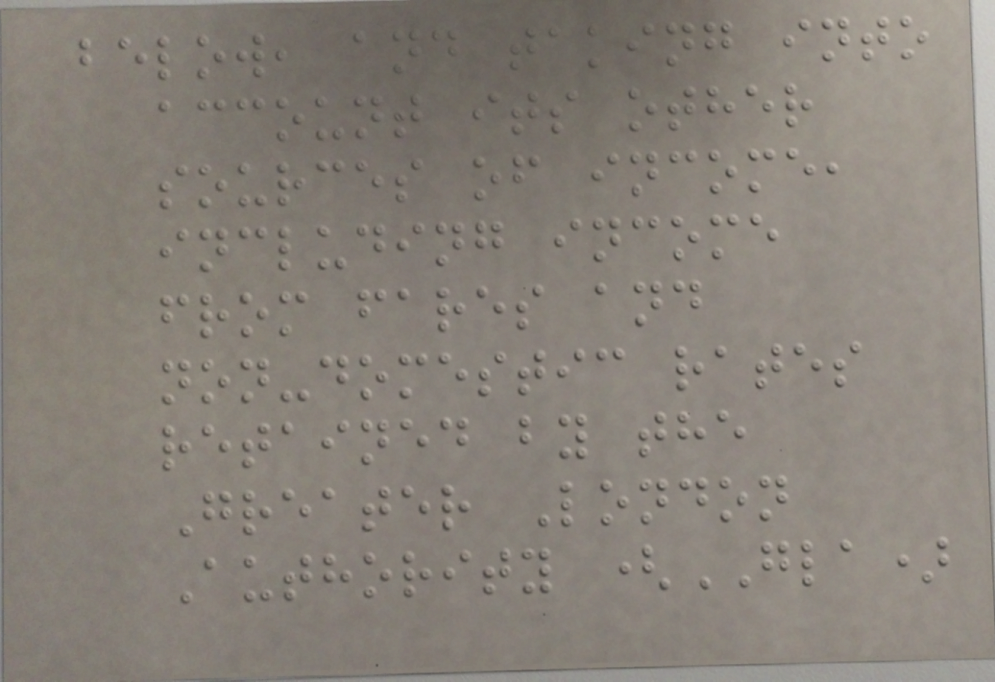below, and taking into
account its other
sources of income,
including income
from fares and
non-domestic rates
retained by the
Greater London
Authority (GLA)
